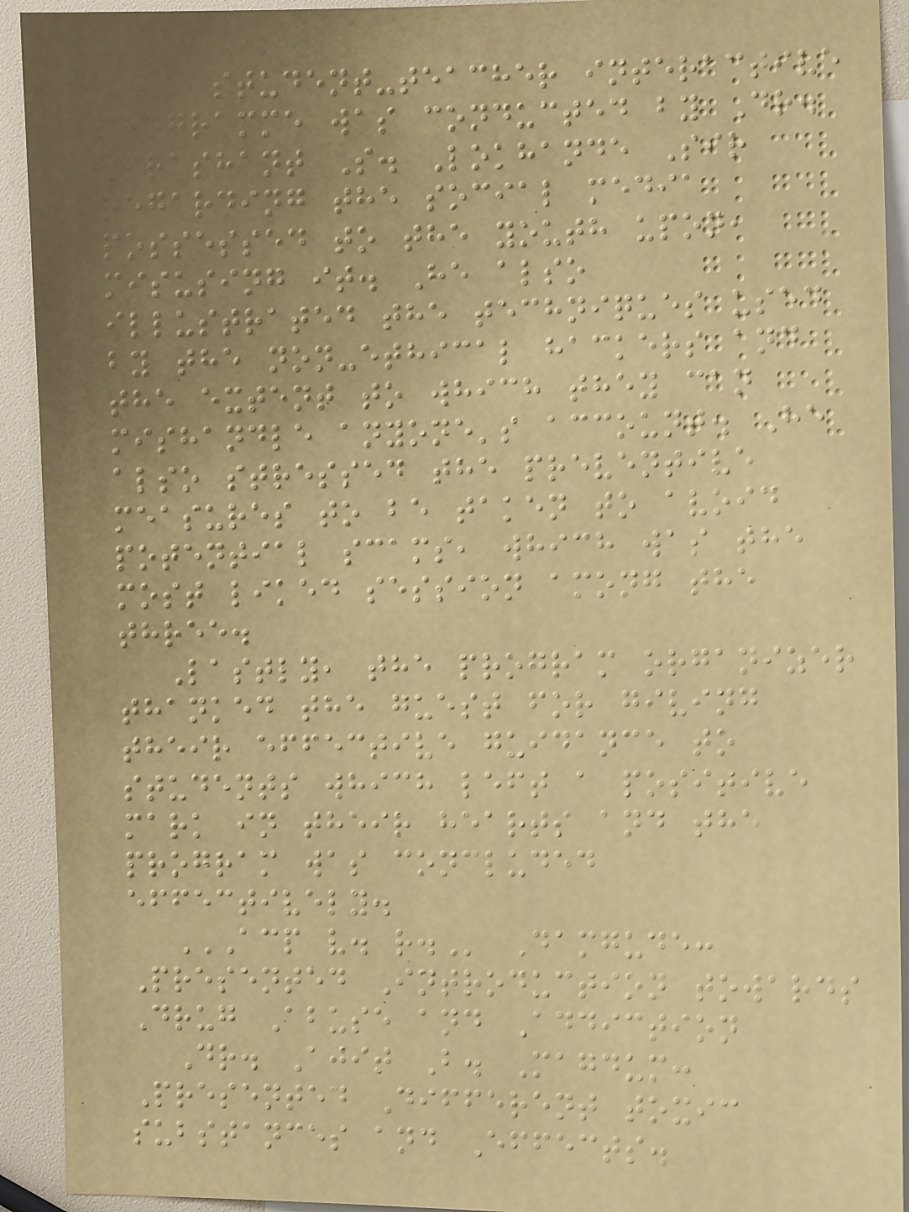A student-teacher interactive
programme was conducted by Dr.
Prashant S. Lokhande Sir
regarding the social media
possessed to the youth upon,
misusing it. He also
illustrated the techniques used
by the non-ethical hackers and
the extent to which they can
mishandle anyone's account. He
also stressed the preventive
measures to be taken to avoid
potential scams, which was the
most liked session among the
three.
Lastly, the program organizer
thanked the guest for giving
their effective guidance to
students which left a positive
mark in their hearts and the
program was concluded
effectively.
ACP V. R. Damgude:
Presented Introduction towards
Drug Abuse and Addiction
Dr. Ajit B. Magdum:
Presented Different toxic
substances and Effects.
